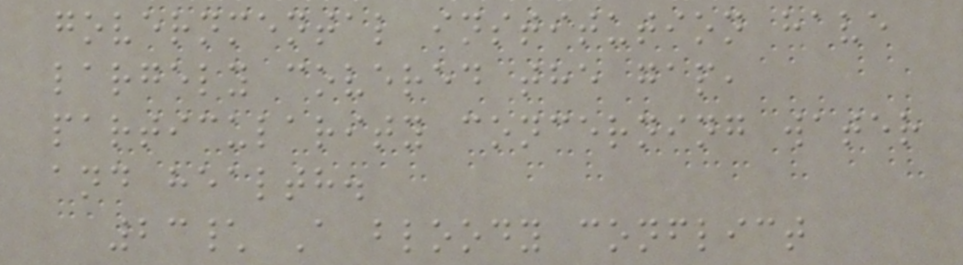governmental institution have
largely covered the gap,
particularity concerning water
and health.
23\ A bloody conflict
